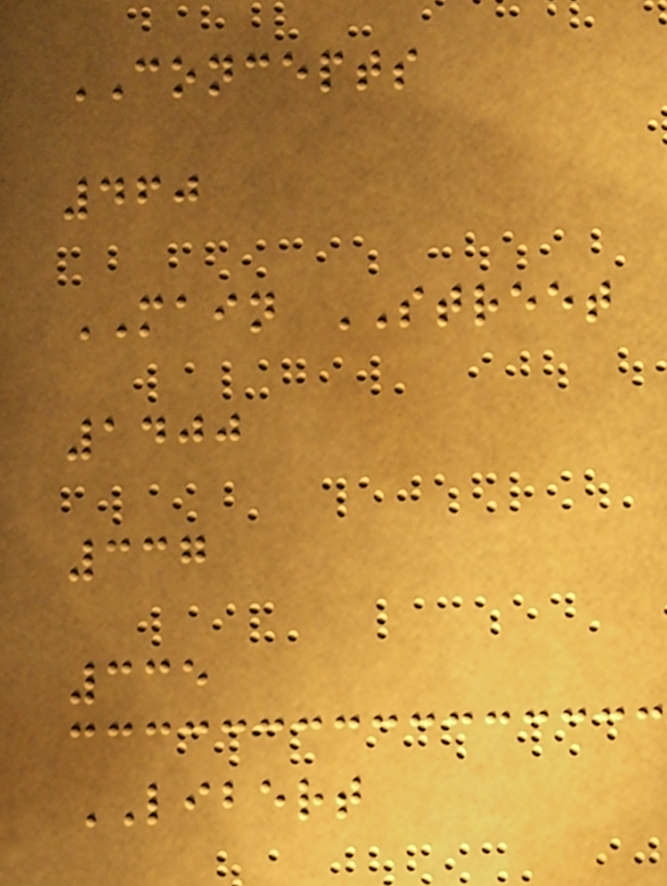CONCEPTS
460
MAIN STREET
1400
337
335
LIBERT
